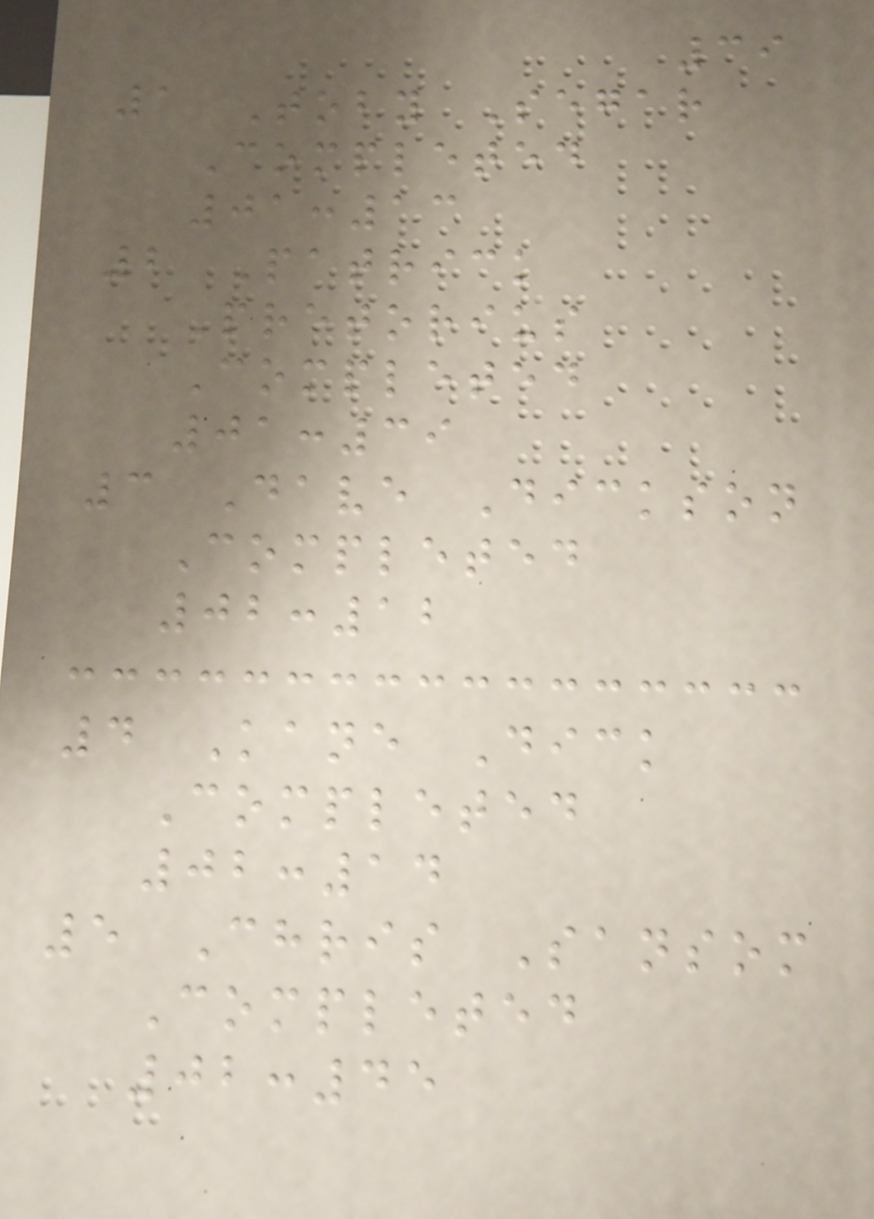39
1 Toby Segar
Completed
01:13
2 Patrick
Pretorius
Completed
01:39
3 Dave Dickson
Completed
02:12
4 Kane Dick
Completed
02:14
5 Chris Sansom
Completed
02:45
